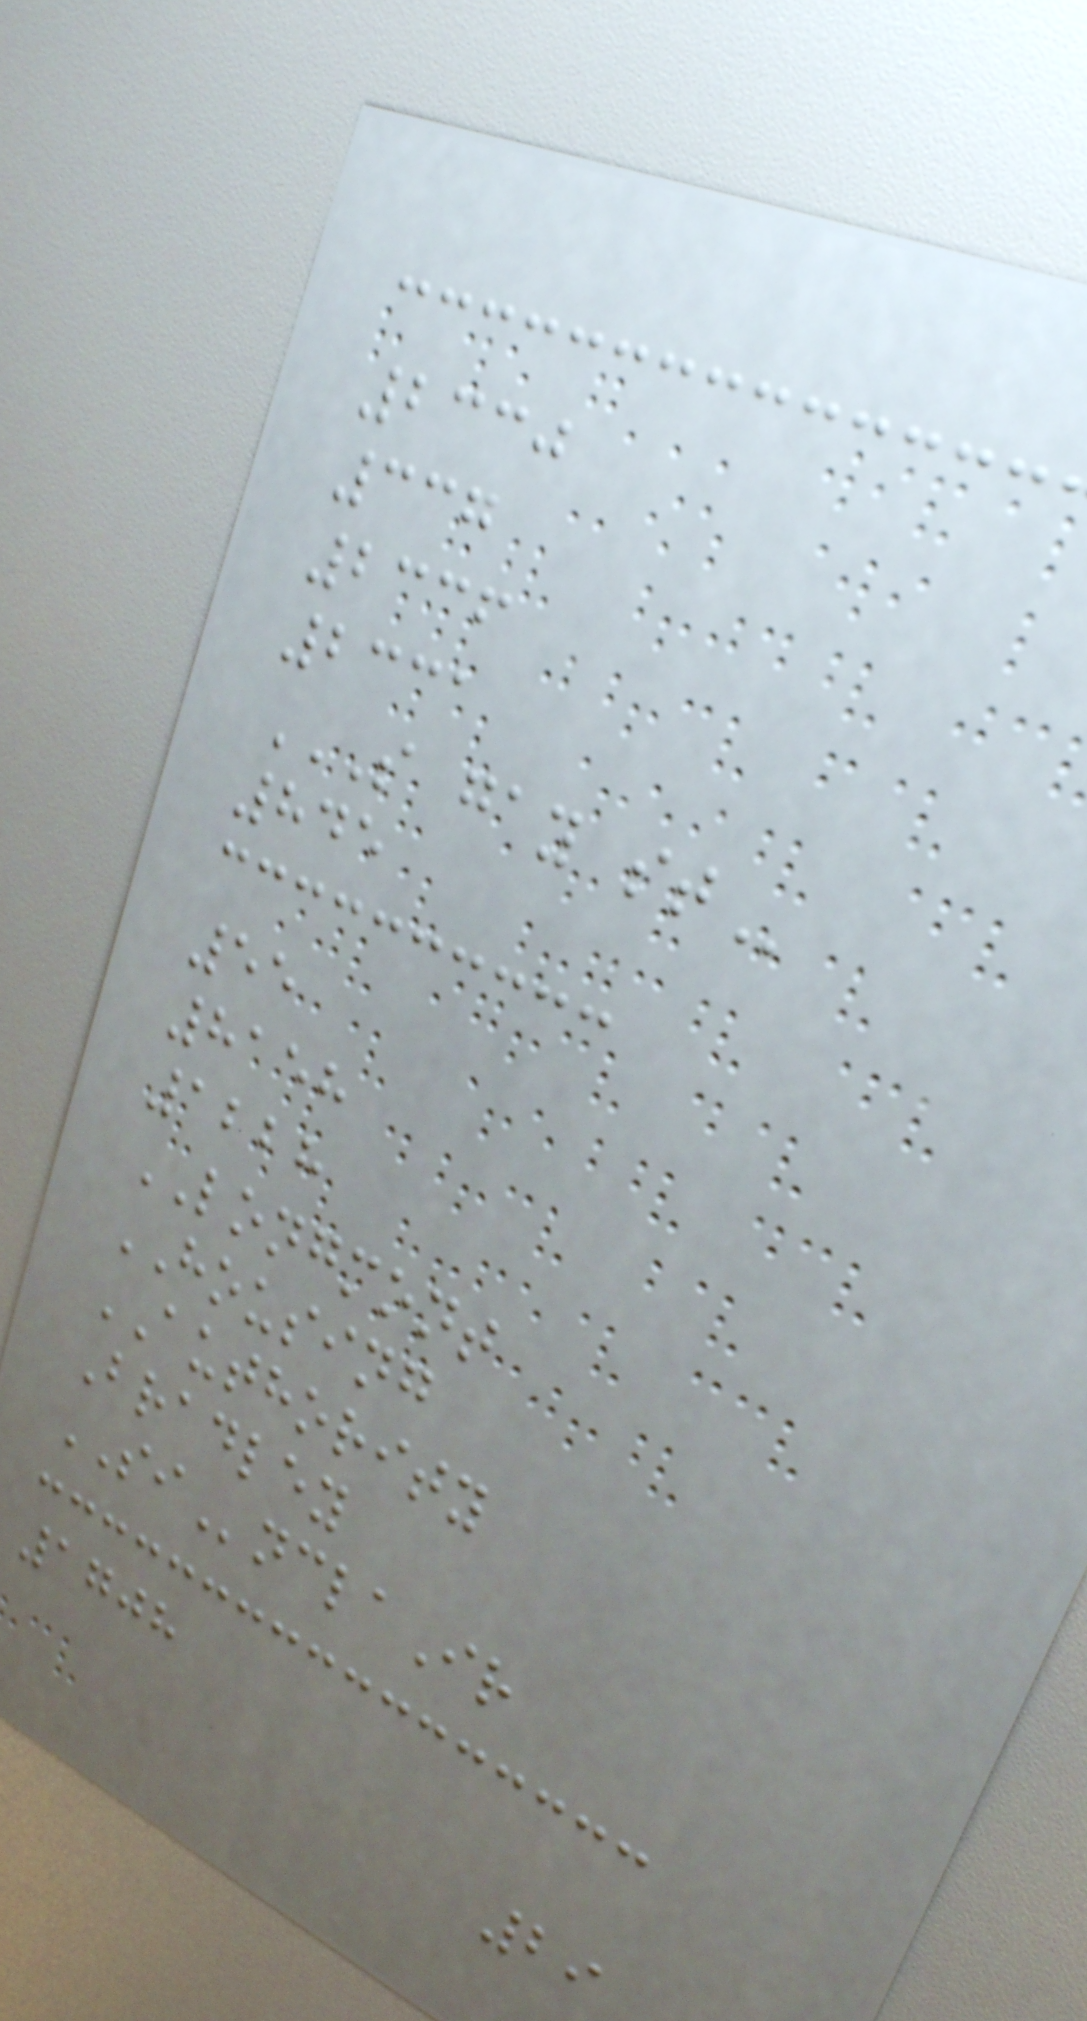2330
337
2336
2331
S GAY ST
845
55
8158
1228
LONGMONT
HOUSING
AUTHORITY
Bradley
SInclaIr
1708
29
